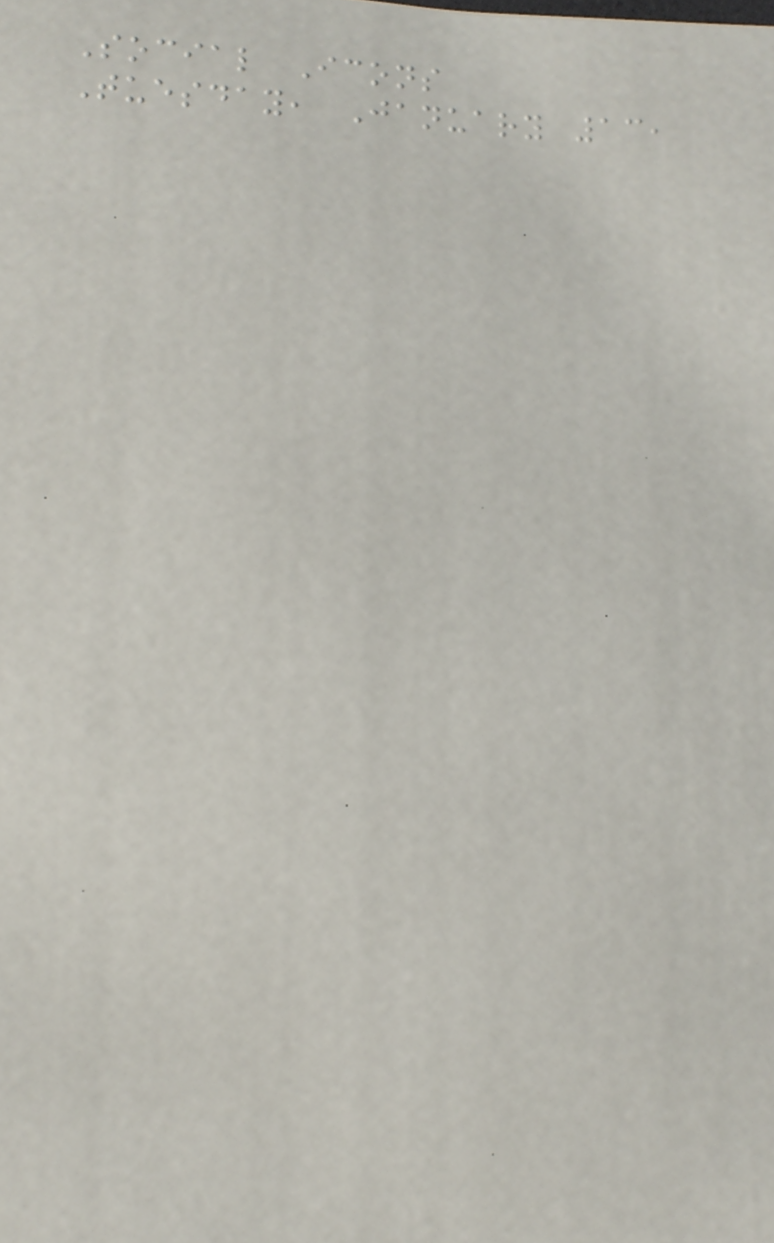Social Icons
Tuesday, January 13,
